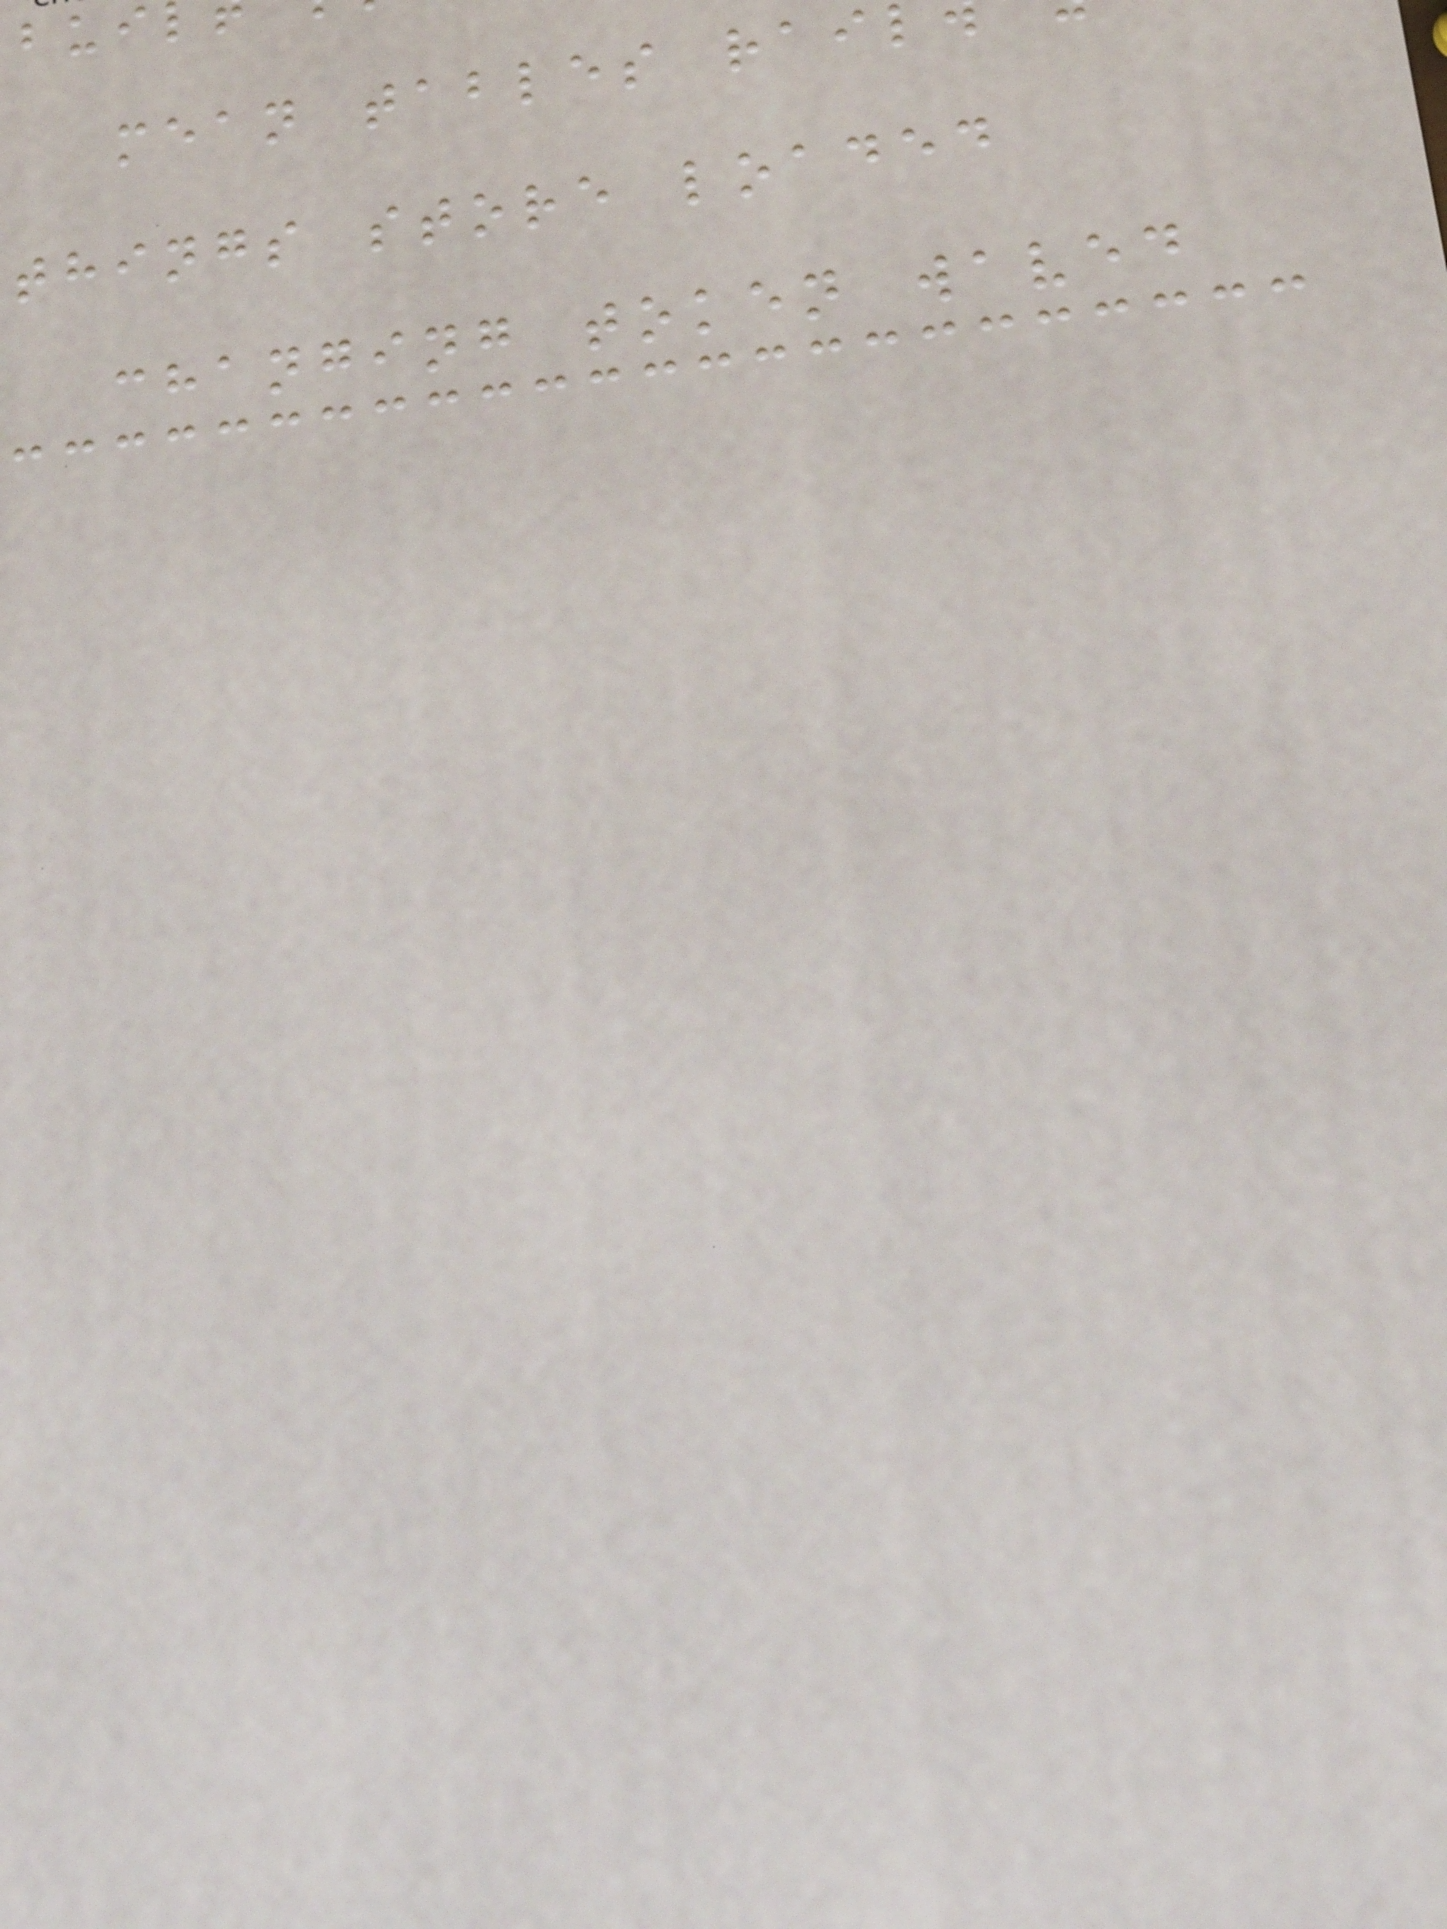mean tables rai
things store loaded
changing token waved
